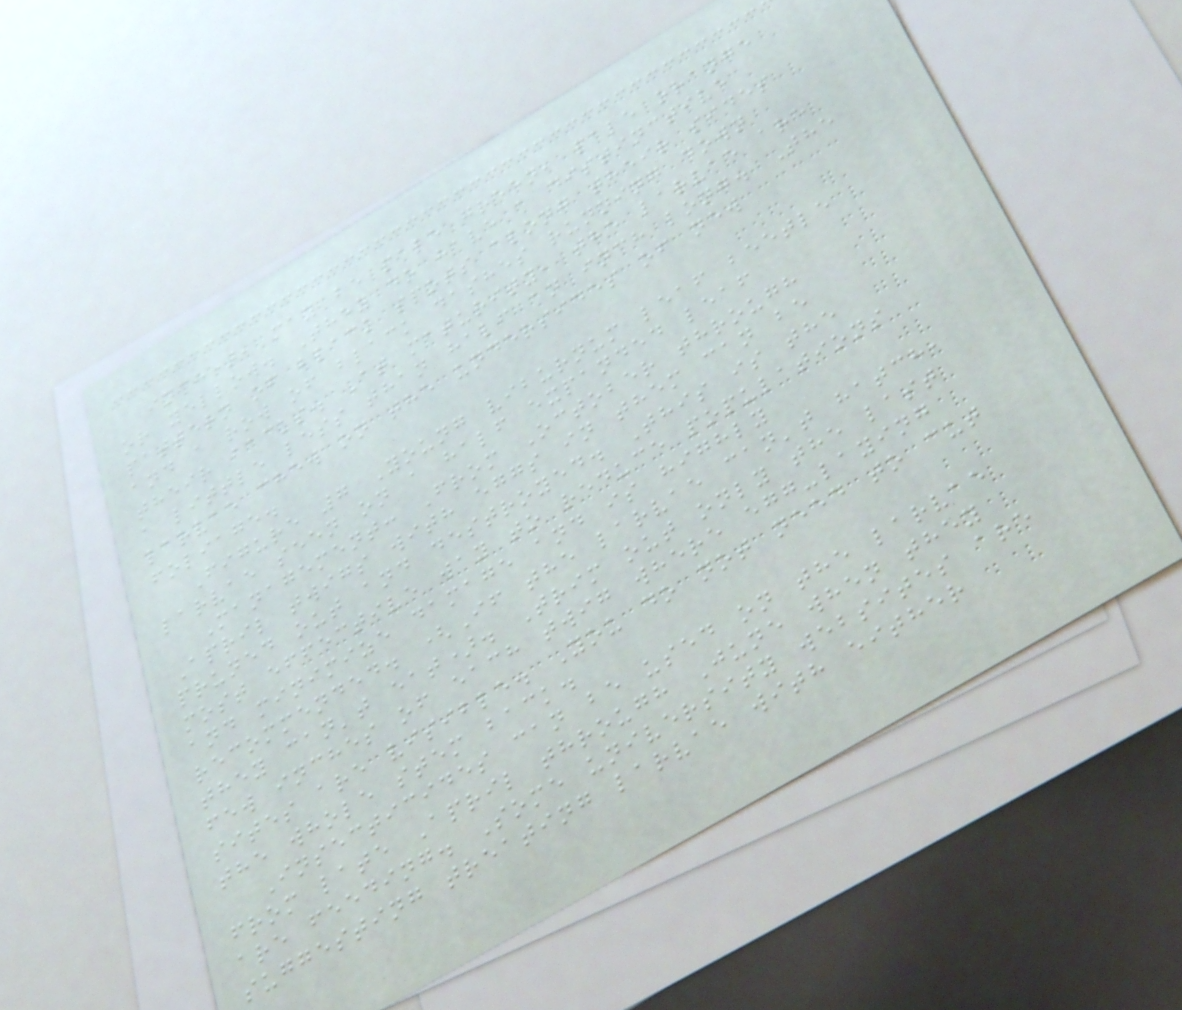inch), may be pale green, pale orange
or yellow. They do have a distinctive
pattern of black spots along their sides
and a row of black dashes running down
their backs. At maturity, the larvae are
a little less than half an inch long. The
larvae chew on the undersides of new
foliage.
Figure 7 Young viburnum leaf beetle
larvae seen on a half expanded leaf
Management: From October through
April twigs with eggs in them can be
pruned out and destroyed. This is the
most effective way to reduce populations
and minimize damage and is highly
recommended. (If the larvae can't hatch,
they can't eat). Trim out only the last
few inches of each twig where egg-laying
sites are visible. You do not need to cut
the whole stem back.
Insecticides can be used on the larvae
from late April through June when they
are feeding. Some university websites are
suggesting treating larvae with either
